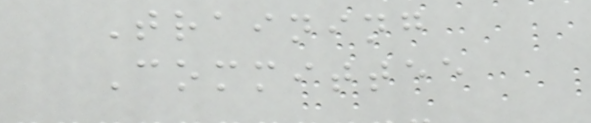Training
Committee
